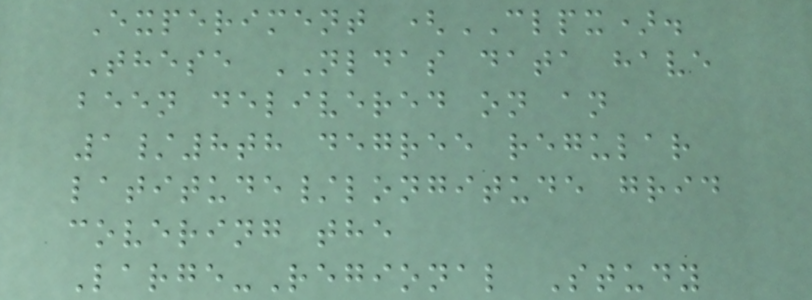Experiment (CLPX).
These NLDAS data have
been delivered on an
1/8th degree regular
latitude/longitude grid
covering the
Large-Regional Study
